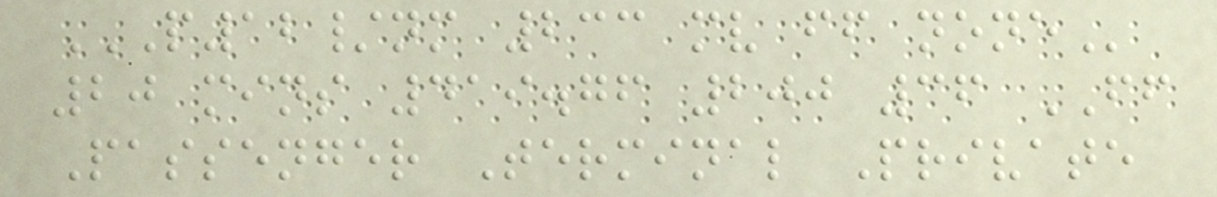P12/NM 233 MV FF NONE
20 mins 419.76 200 36 FF
Passenger Terminal Private
